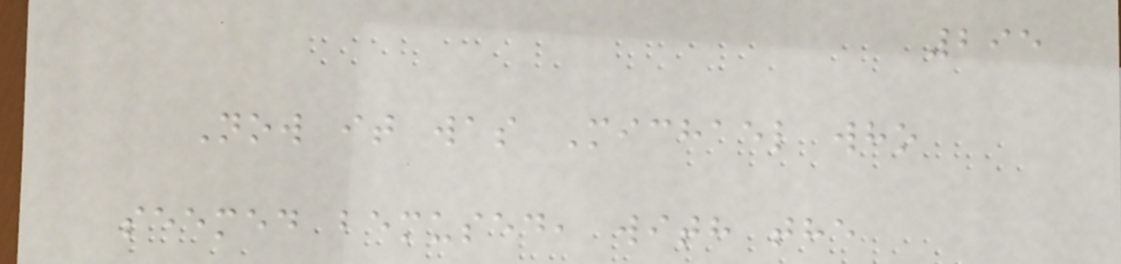295
Now it was Michael who
seemed bemused, with the
